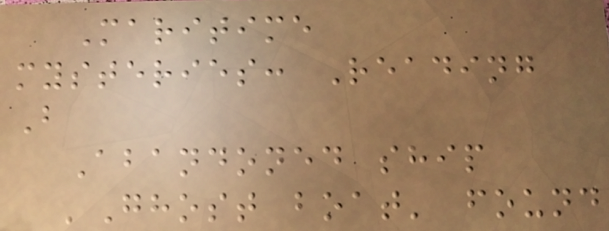Maritime
mysteries: Reading
B
Abandoned ship
'Ghost boat' found
